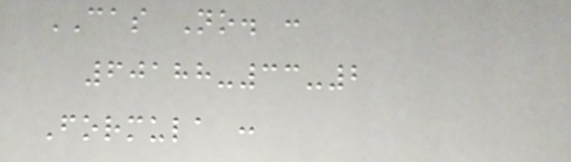CAS No. :
60188-33-2
Formula :
